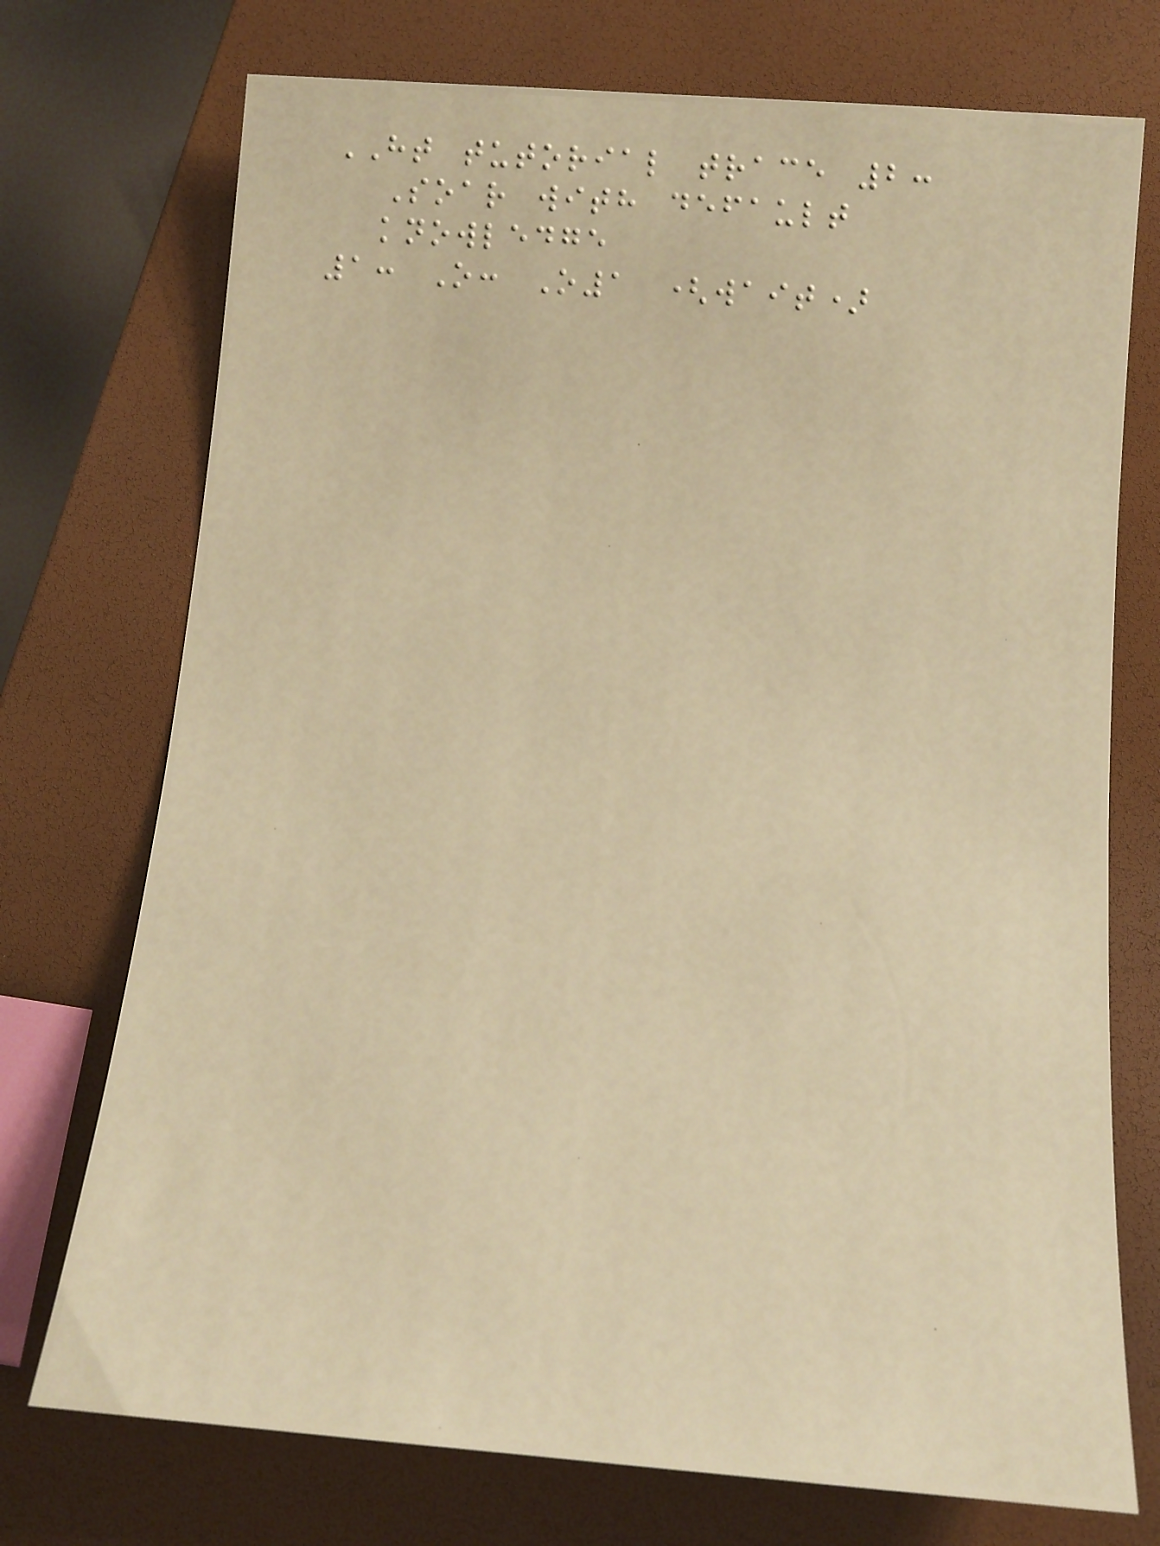HT tutorial trace 2:
Soar with default
knowledge
1: O: O1 (wait)
